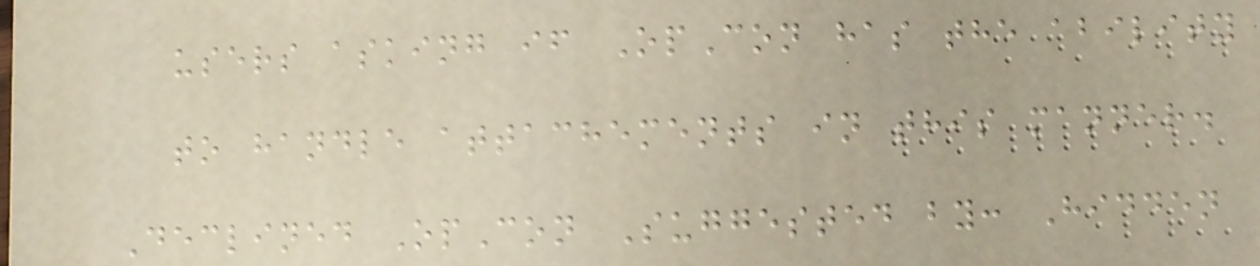users asking if OpCon has the ability
to handle attachements in this manner.
Declined OpCon Suggested by: Hidden
